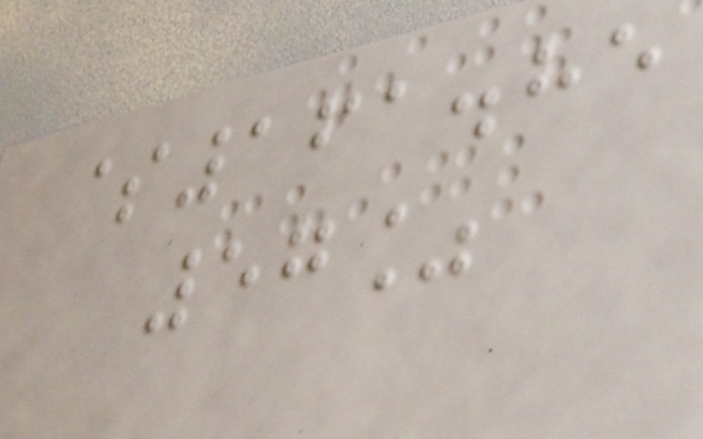$161.85
57%
